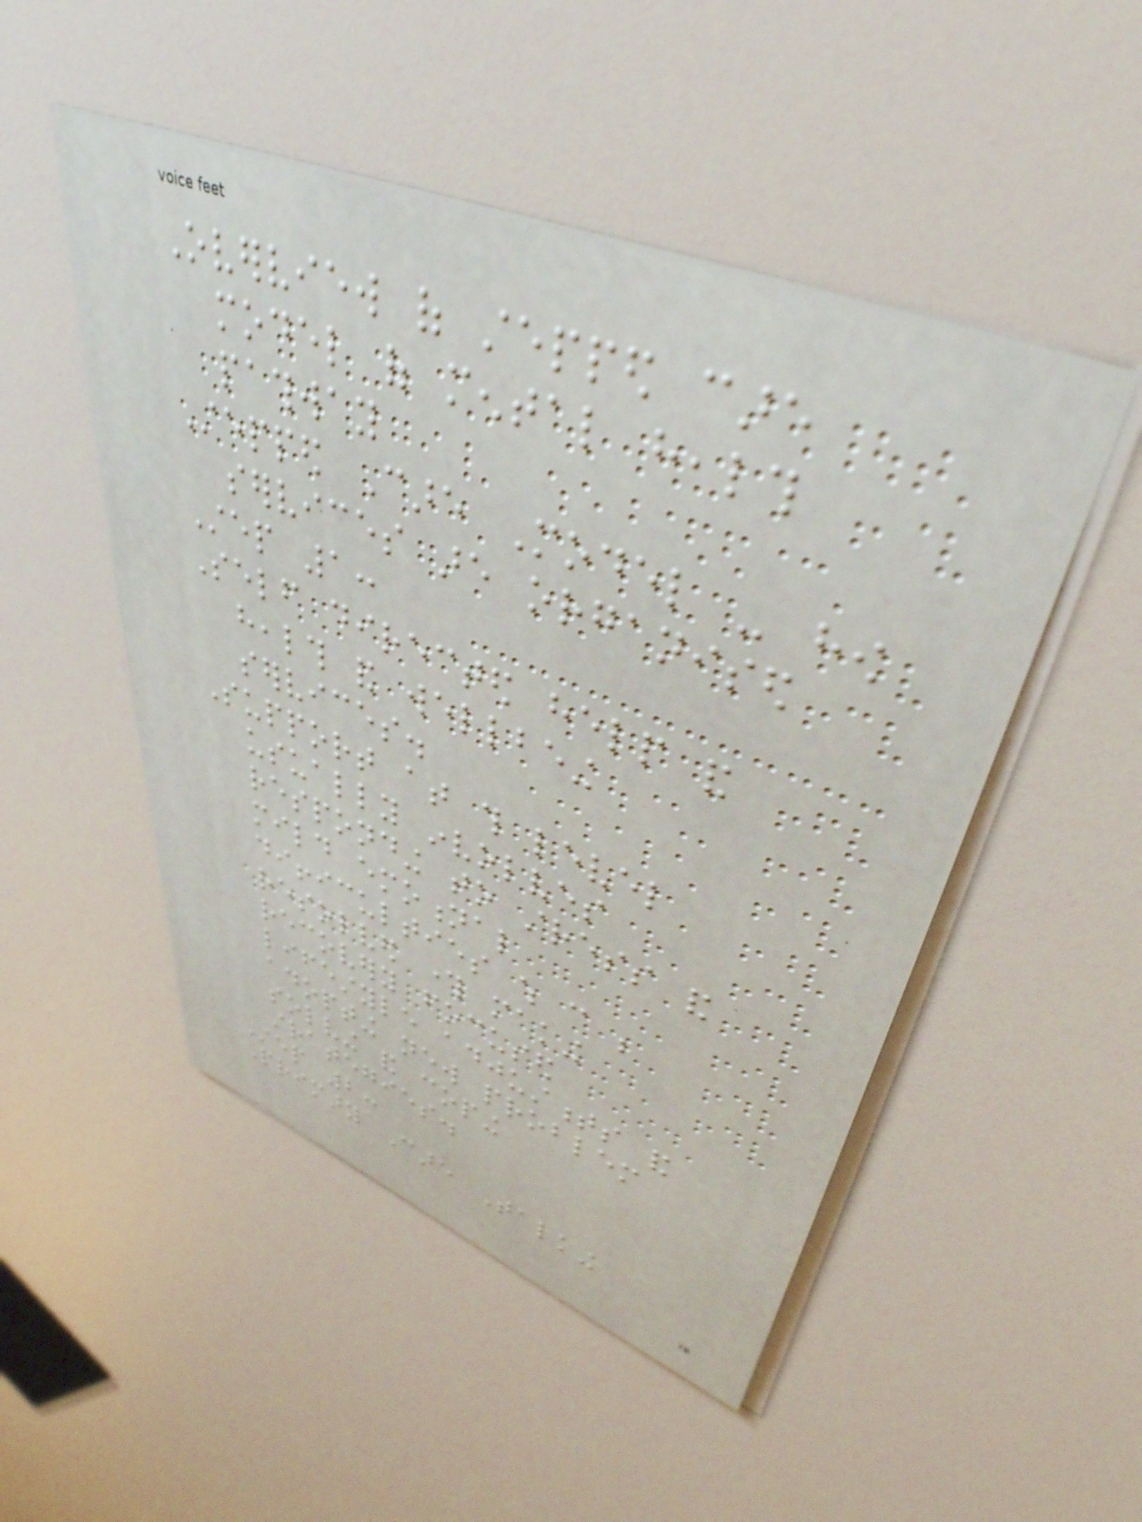Overview of stepped care
model of mental health
pathway
Stepped Care Model - how
services are organised
Step 1:
Self directed help and
health and wellbeing
services.
Support at this level
usually involves
responding to stress and
mild emotional
difficulties which can be
resolved through making
recovery focused
lifestyle adjustments and
adopting new problem
solving and coping
strategies.
Step 2:
Primary Care Talking
